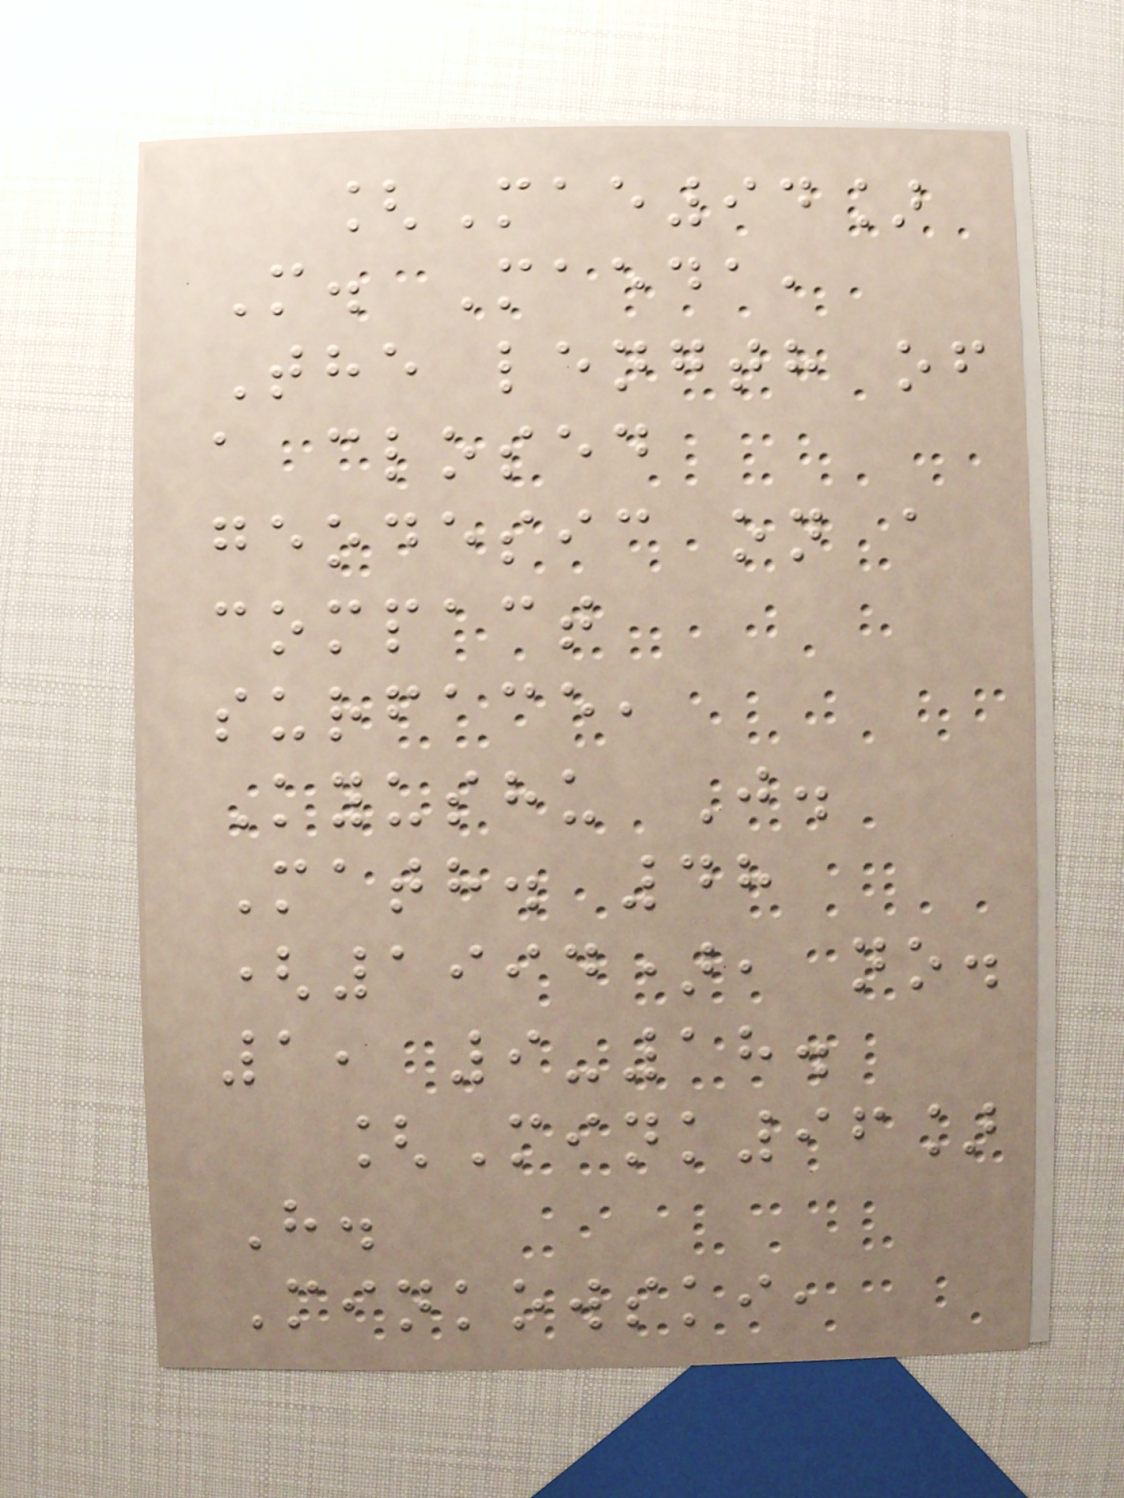[Mae94]
M. Maeda,
The length of
a closed
geodesic on a
compact
surface,
Kyushu J.
Math. 48
(1994), no.
1, 9-18.
[Mink96]
H.
Minkowski,
